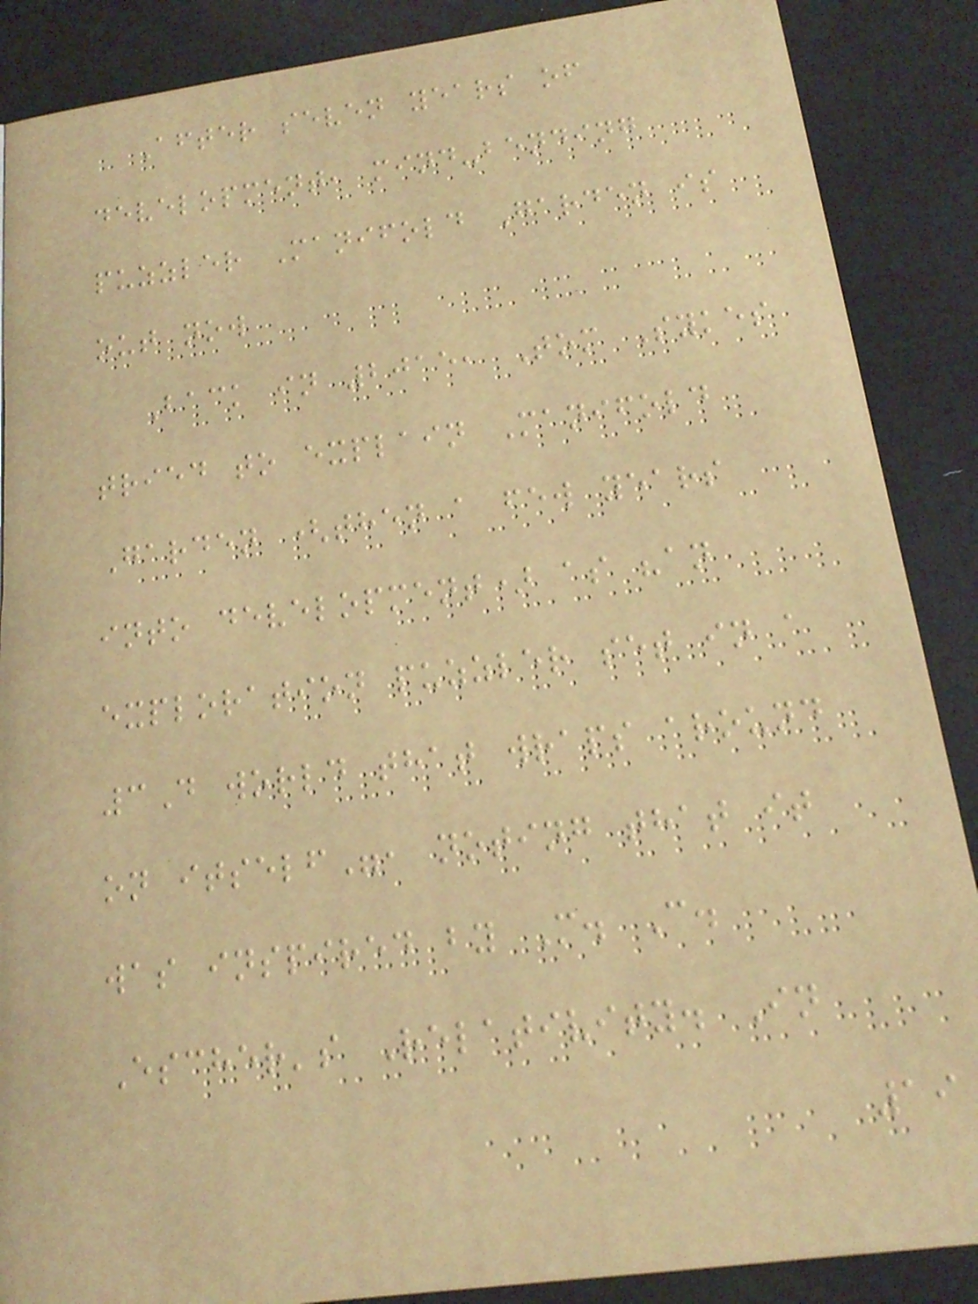After seven years of
development, mind-bending
puzzler Manifold Garden is
out now
Back in 2015, Tom Sykes
tried to explain Manifold
Garden (then a few years
into development) as "an
exploration puzzler set in a
3D world that wraps around
on itself", noting that it
was inspired by M. C.
Escher's Relativity. In
19
